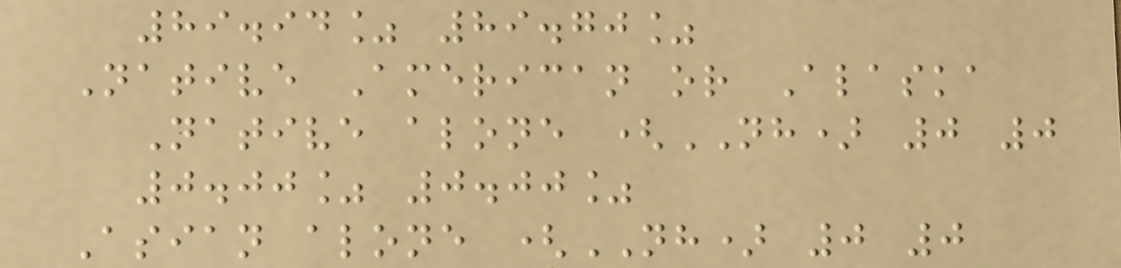89.94% 89.70%
Native American or Alaska
Native alone (NH) 0 0
0.00% 0.00%
Asian alone (NH) 0 0
